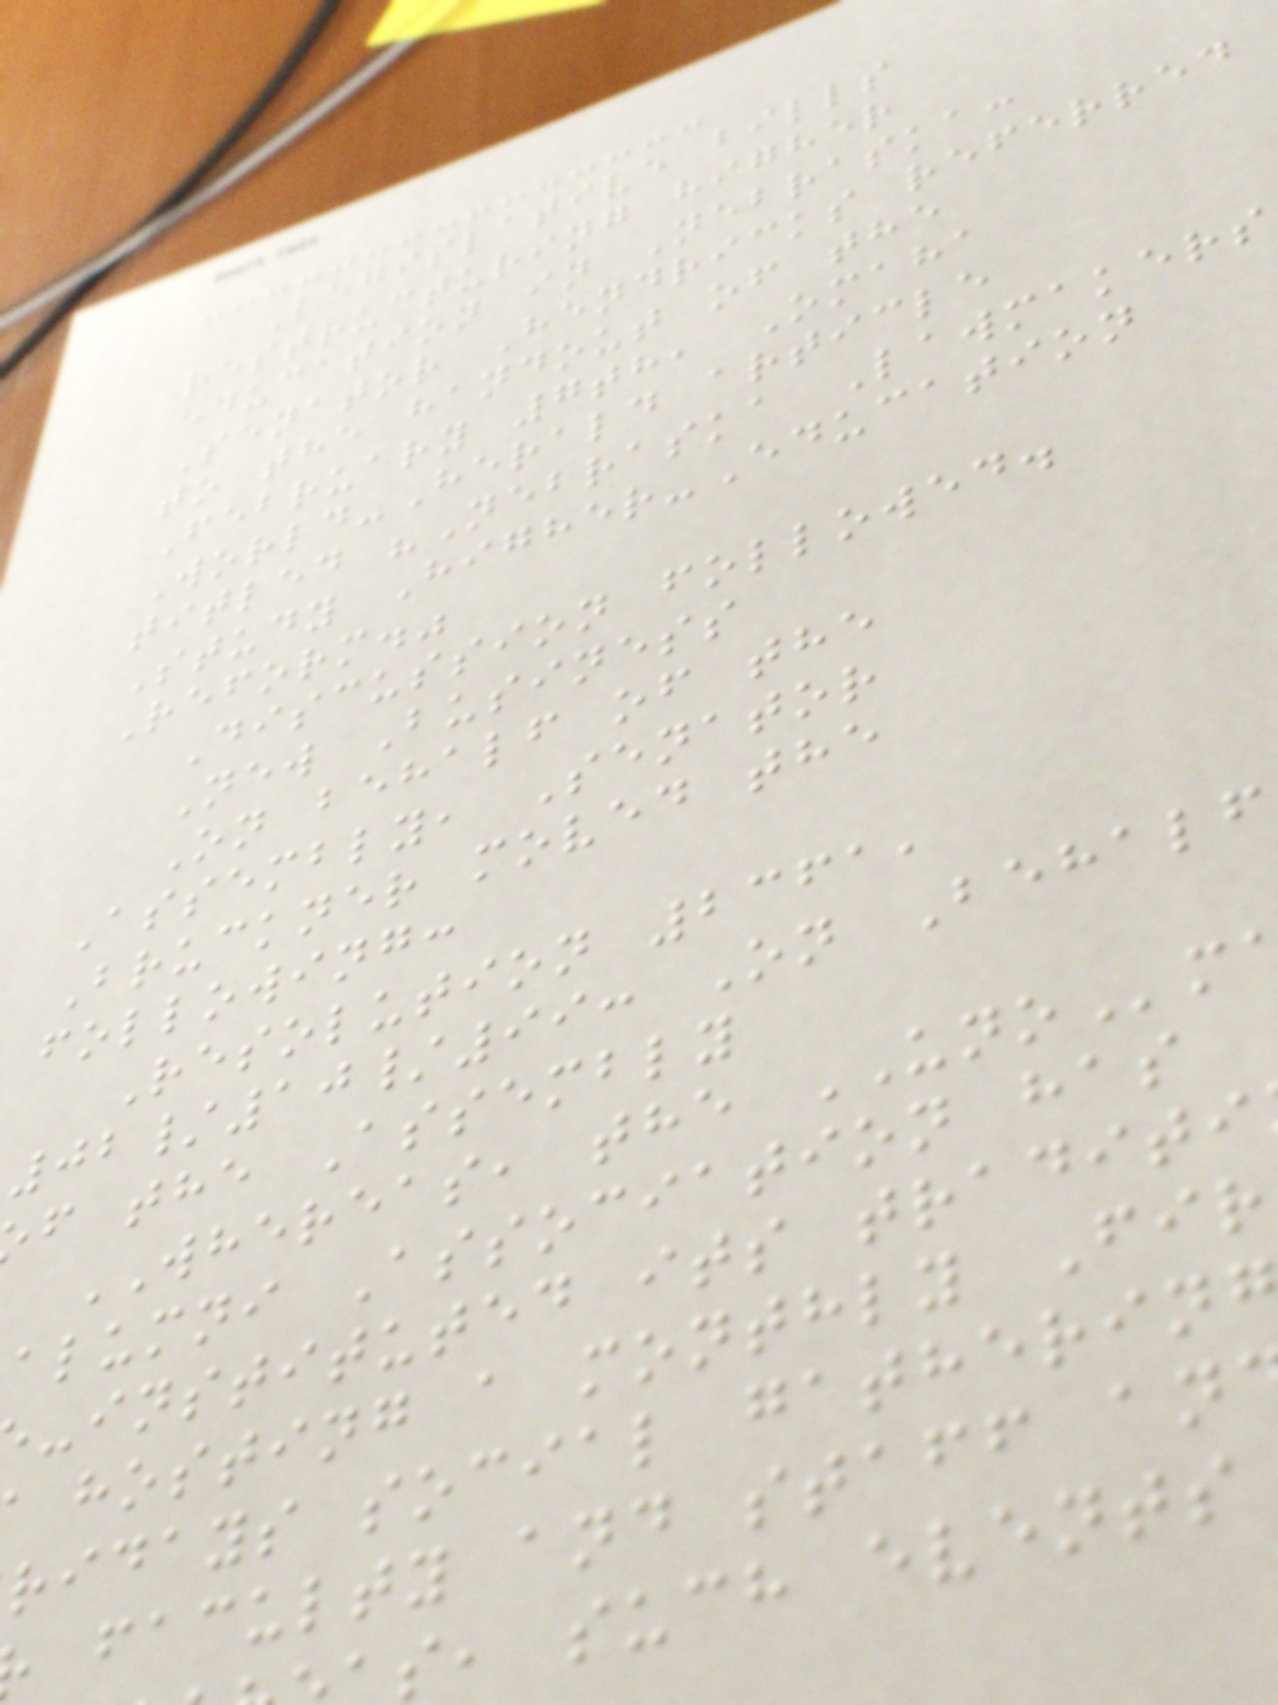Legislative bills
restructuring higher
education in Nebraska:
Senator Hendricks referred
to the handout of the
February 7th, Omaha
World-Herald article
titled "Nebraska Lawmakers
Study Higher-Education
Reform."
Discussion followed.
New Business
On behalf of the
Assembly, Senator
Bruckner moved the
following:
Resolution 2361,
02/10/99: On Behalf
f the Assembly
WHEREAS, the UNOm
alumni Association has
-instituted its traditi
hosting a monthly Fir
ridays social gathering
faculty and staff an
s, such events
